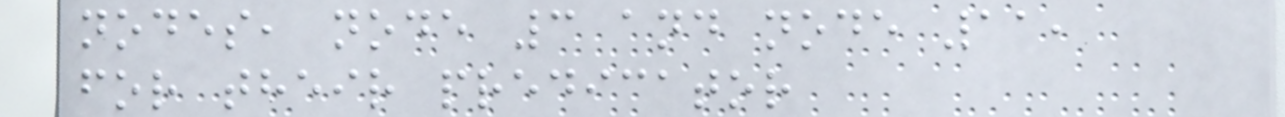nodes, node 3 and node 11,
for their predicator
